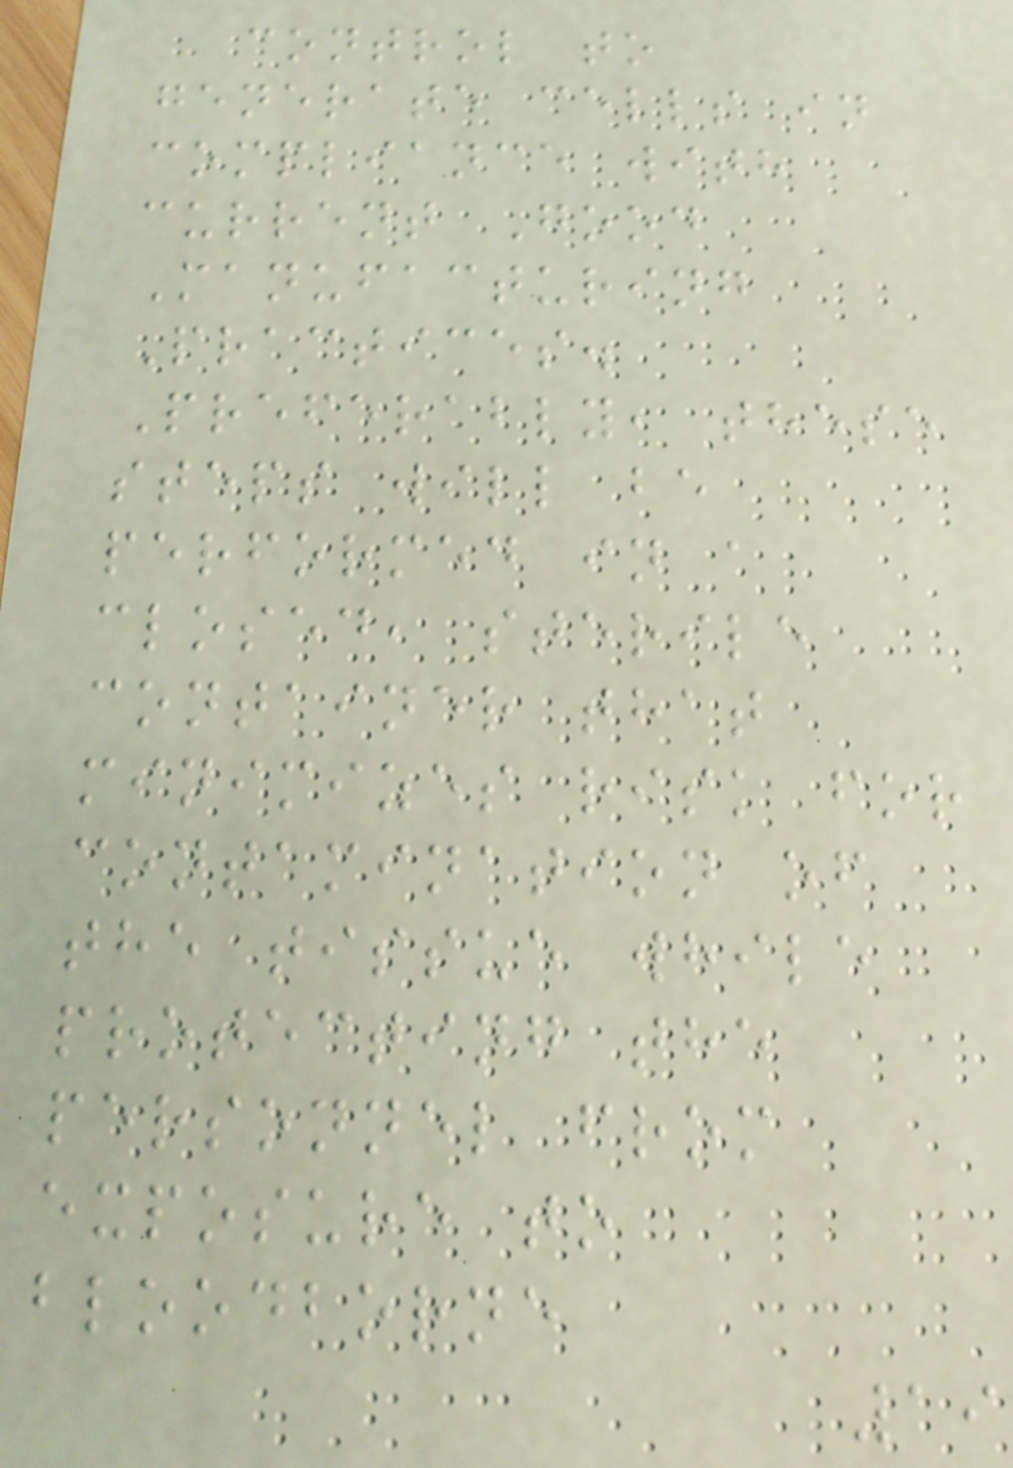control to
generate cells in
compliance with
current Good
Manufacturing
Practices.
Preferably, these
steps will be
performed in a
closed, sterile
container that
minimizes risk for
contamination of
the tissue while
protecting the
personnel from
exposure to
bloodborne
19
